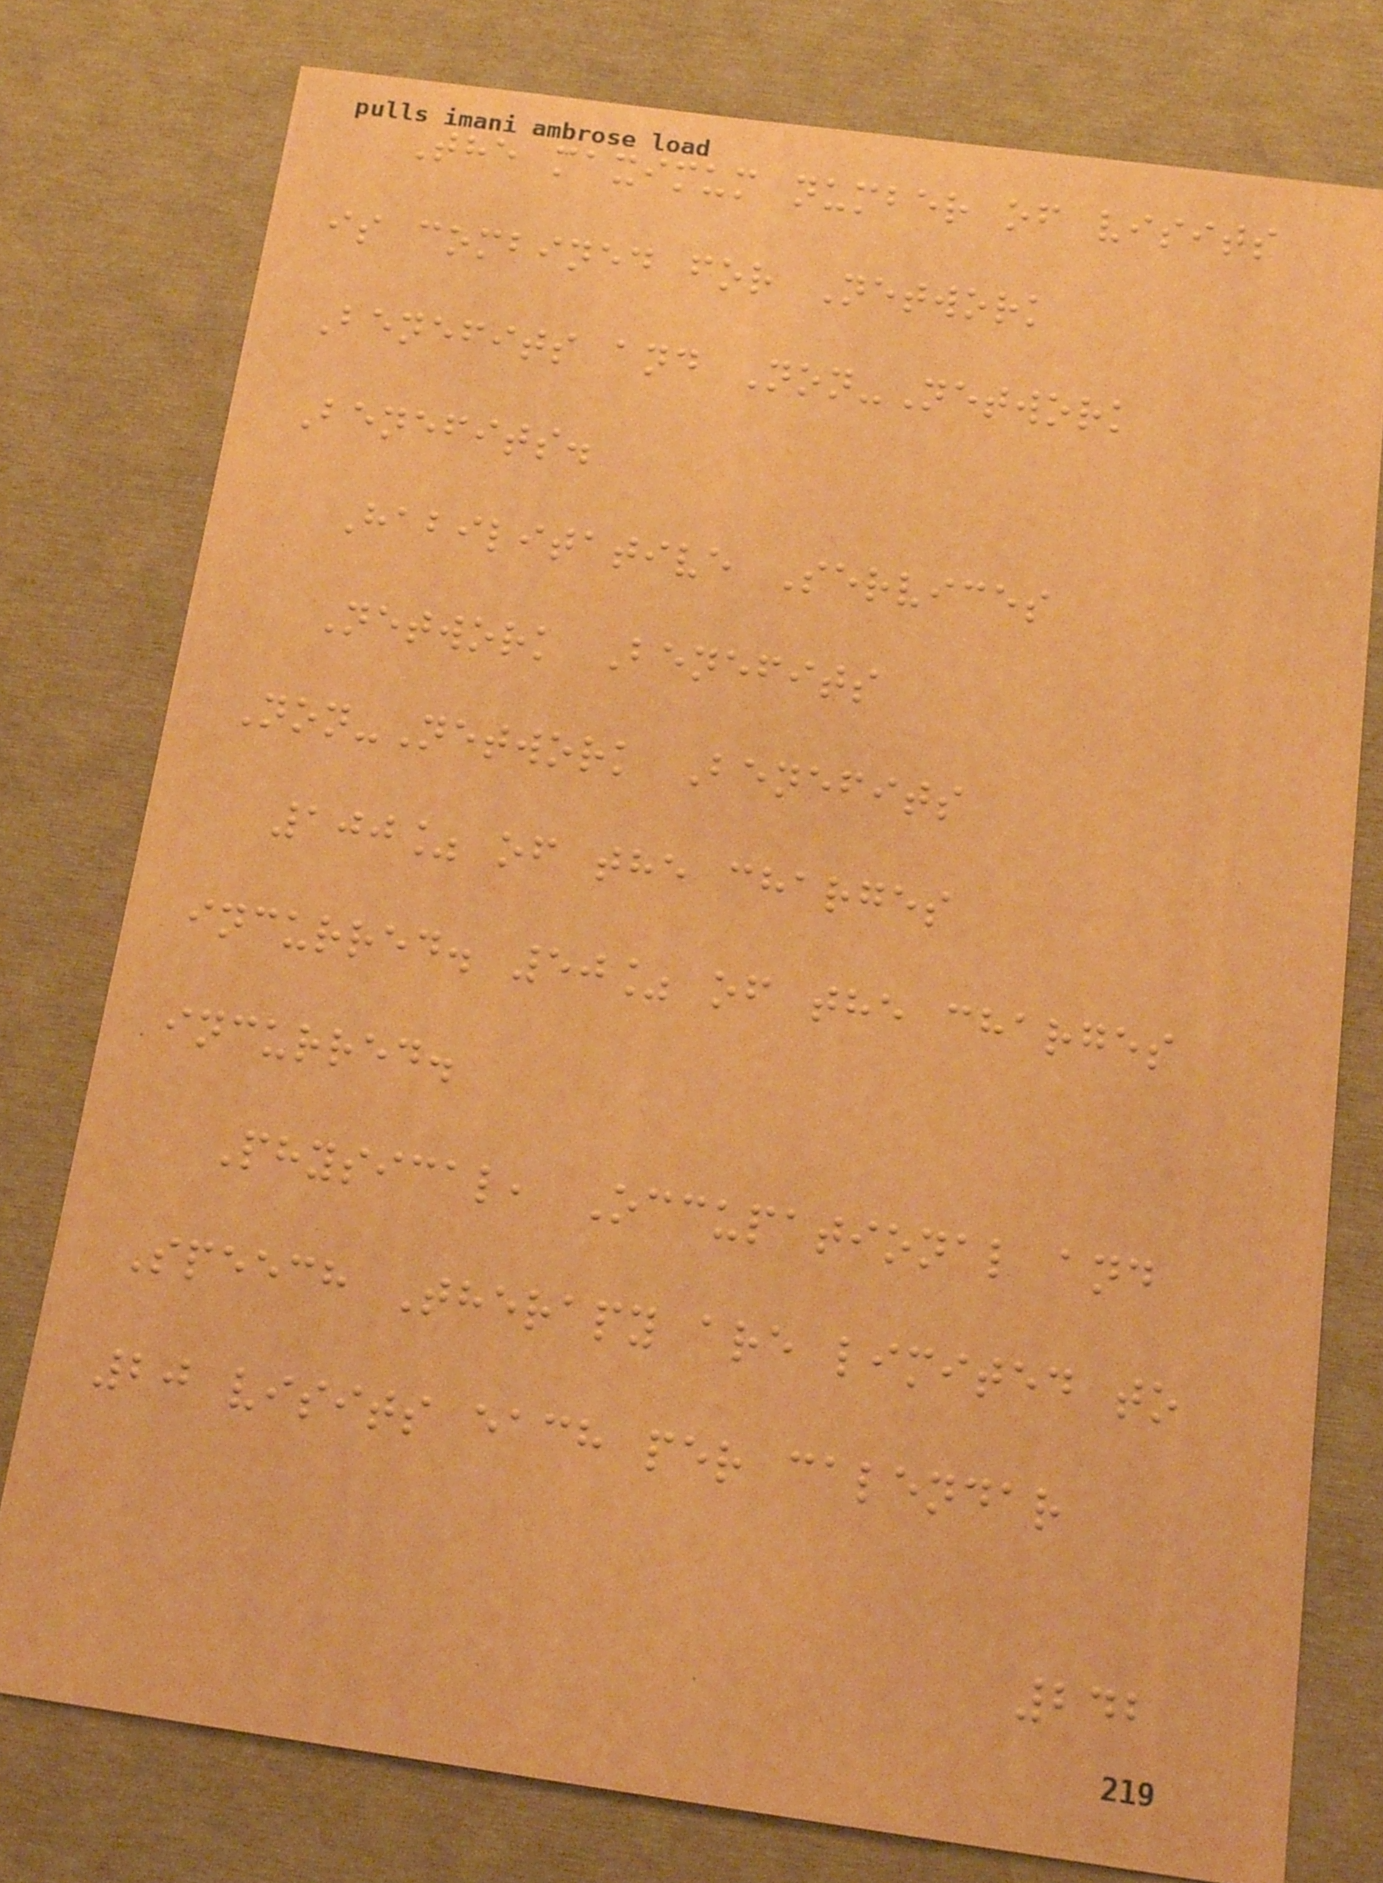The maximum number of visits
is combined for Network
Benefits and Non-Network
Benefits.
Habilitative Services
Network Benefits
Non-Network Benefits
100% of the charges
incurred. 50% of the charges
incurred.
Physical, Occupational and
Speech Therapy are limited to
20 visits each per calendar
242
